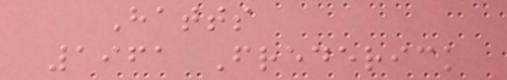Hatts
1961 Frederick
